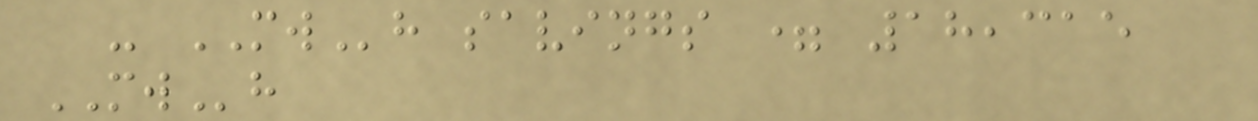- MWh savings = 18,315
MWh
